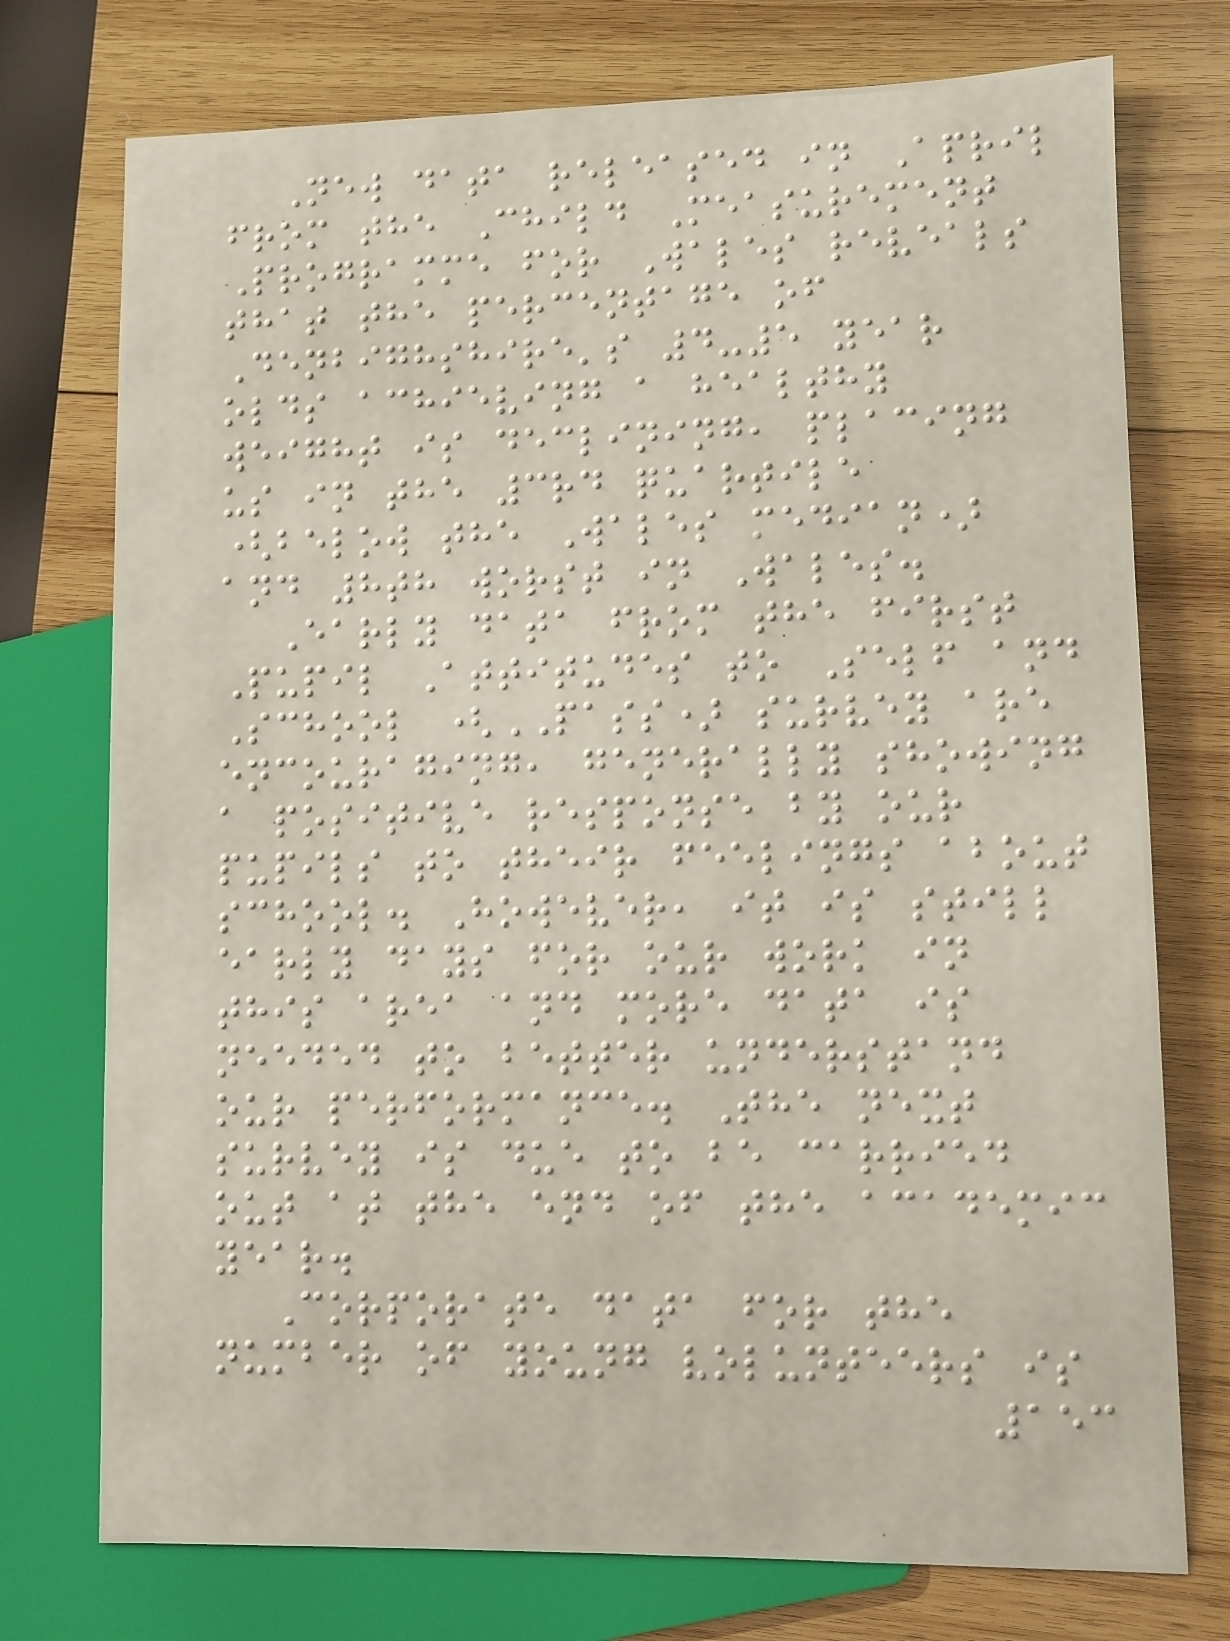New data released in April
from the Child Measurement
Programme for Wales reveals
that the percentage of
Denbighshire's 4-5 year
olds achieving a healthy
weight is declining, placing
us in the 3rd quartile
(below the Wales median)
and 8th worst in Wales.
Early data from the first
Pupil Attitudes to Self and
School (PASS) survey are
encouraging, generally showing
a positive response by our
pupils to their feelings about
school. However, it is still
early days for our work in
this area and more data is
needed to better understand
our performance. The next
survey is due to be carried
out at the end of the academic
year.
Corporate data for the
number of young volunteers is
153
